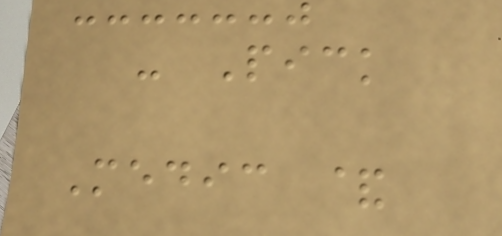- Pick
Medic &
